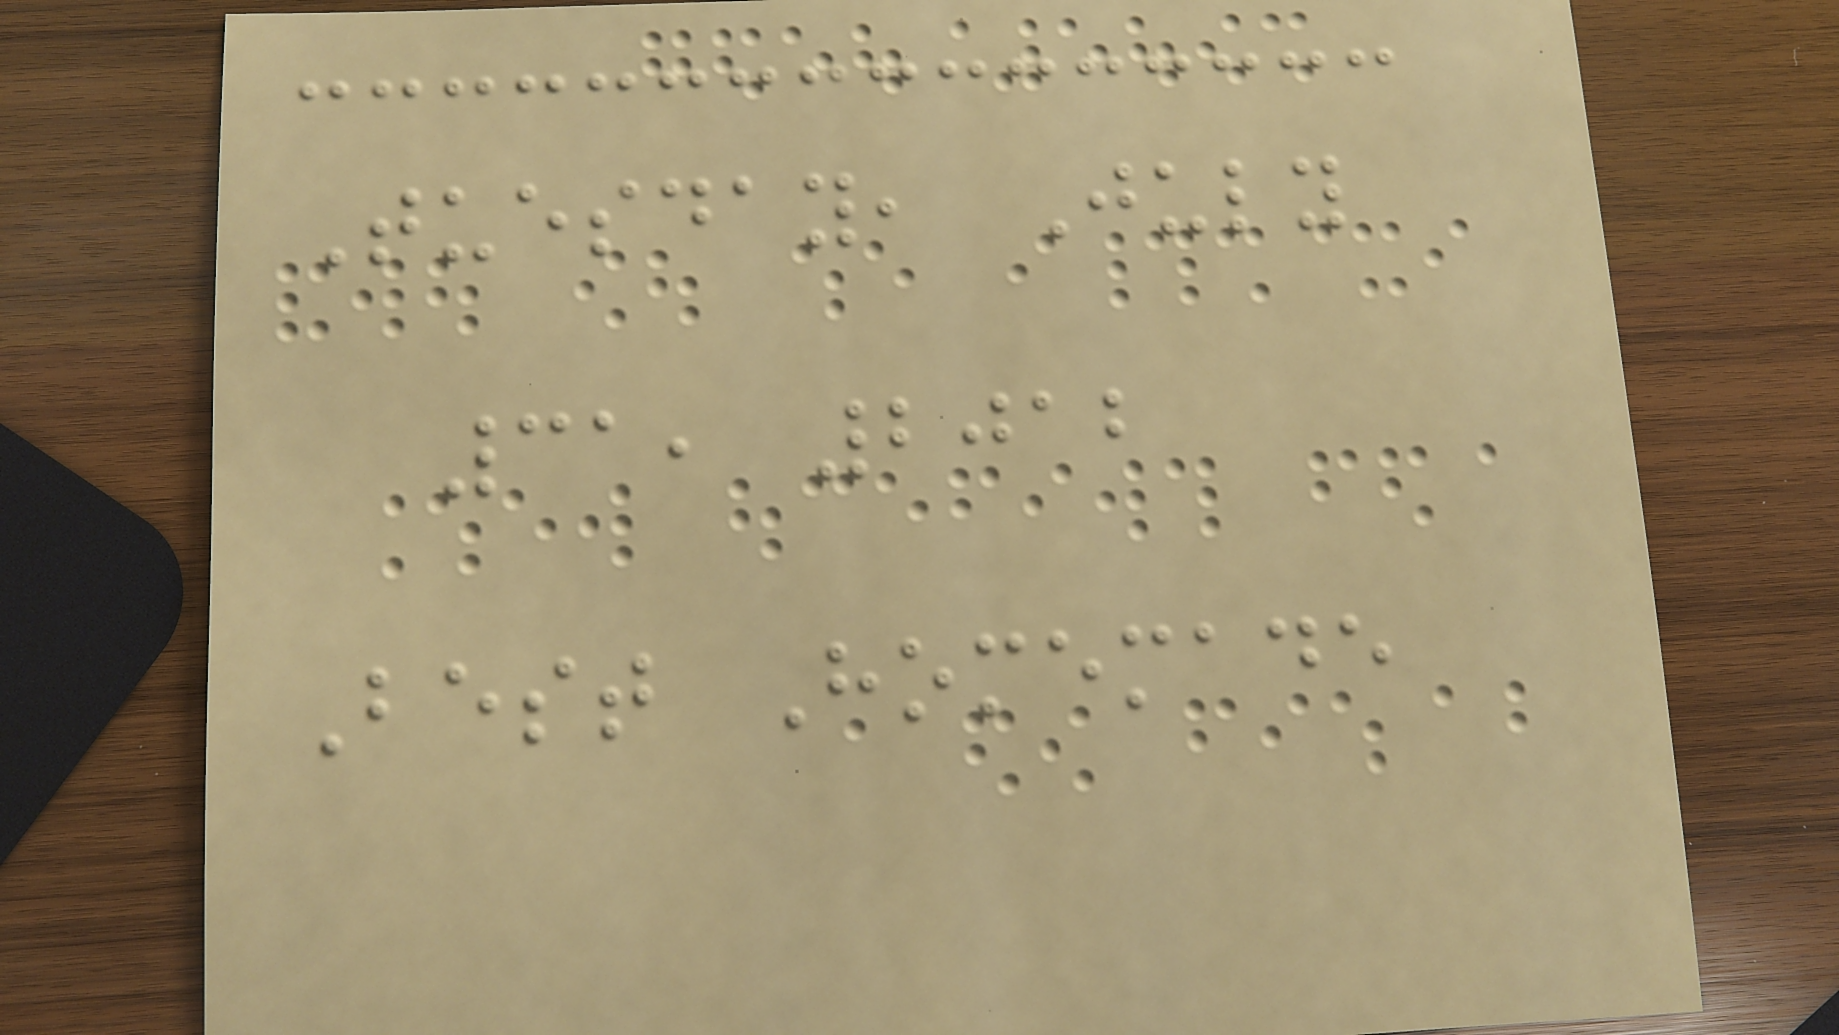Tuesday, July
31, 2012
Best Homemade
